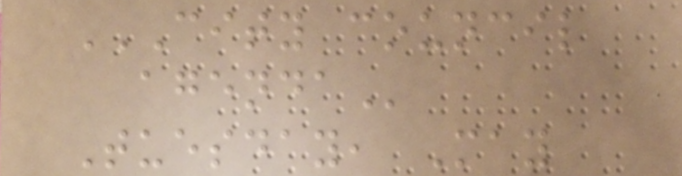CITY COUNCIL
AGENDA
Tuesday, May
